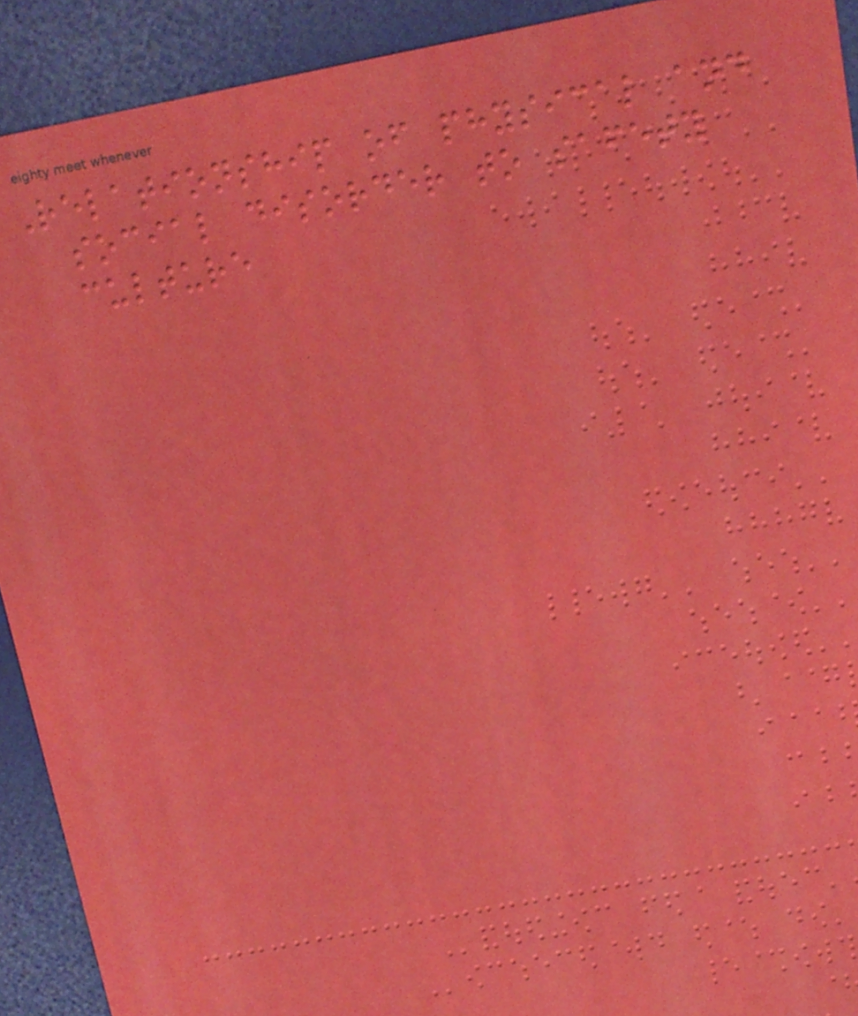Relationship of physical and
social disorder to safety
culture
